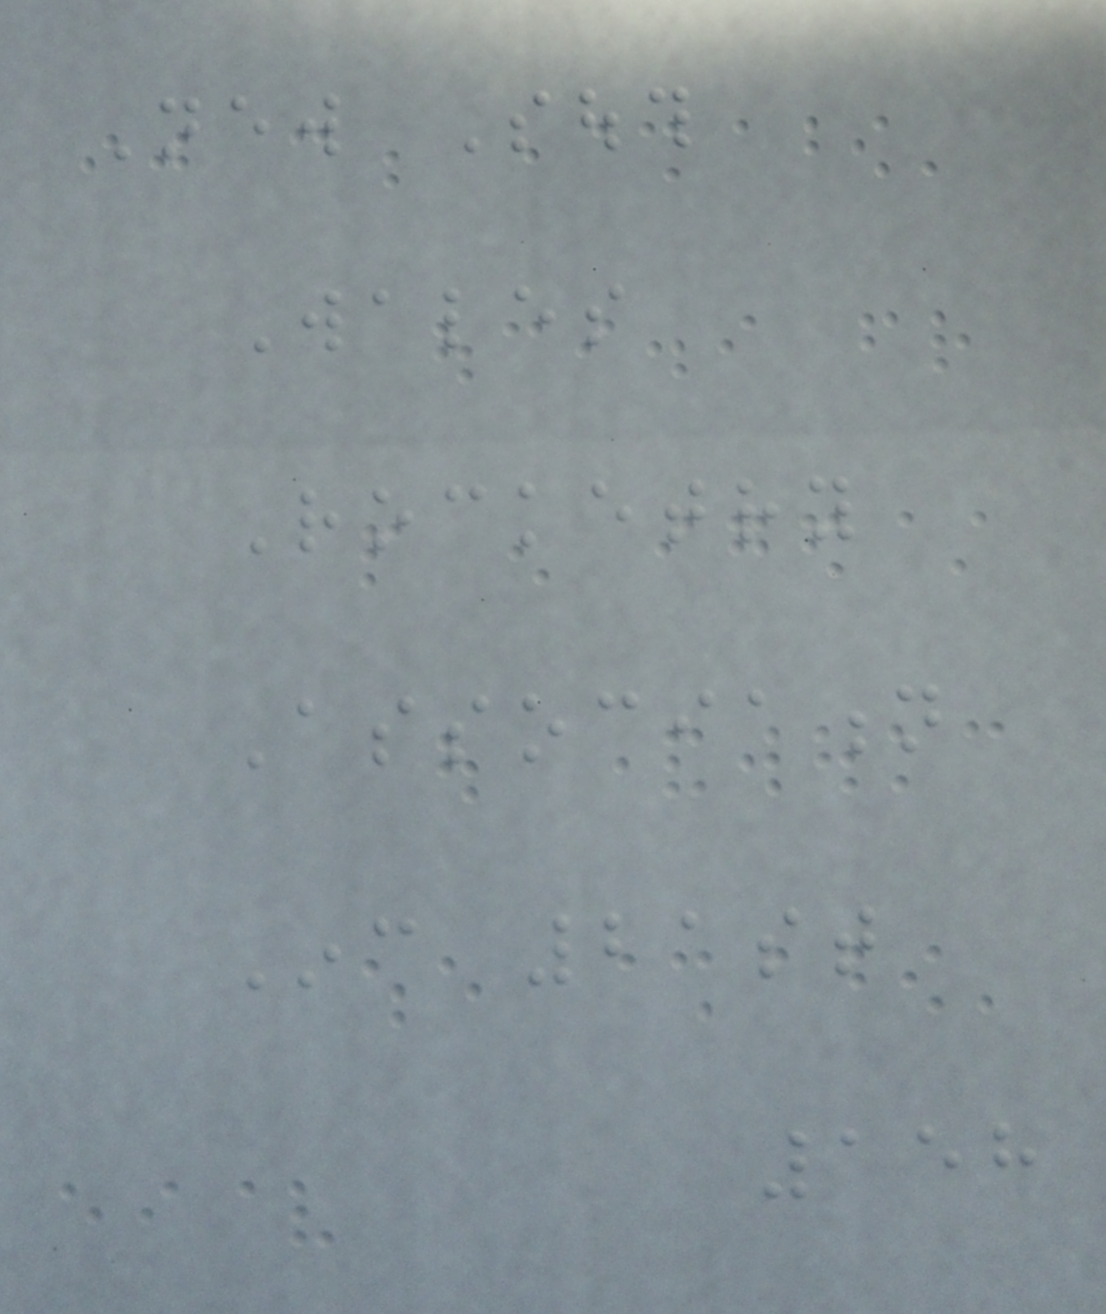New South
Wales
Rocketry
Association
Inc 21st
158
